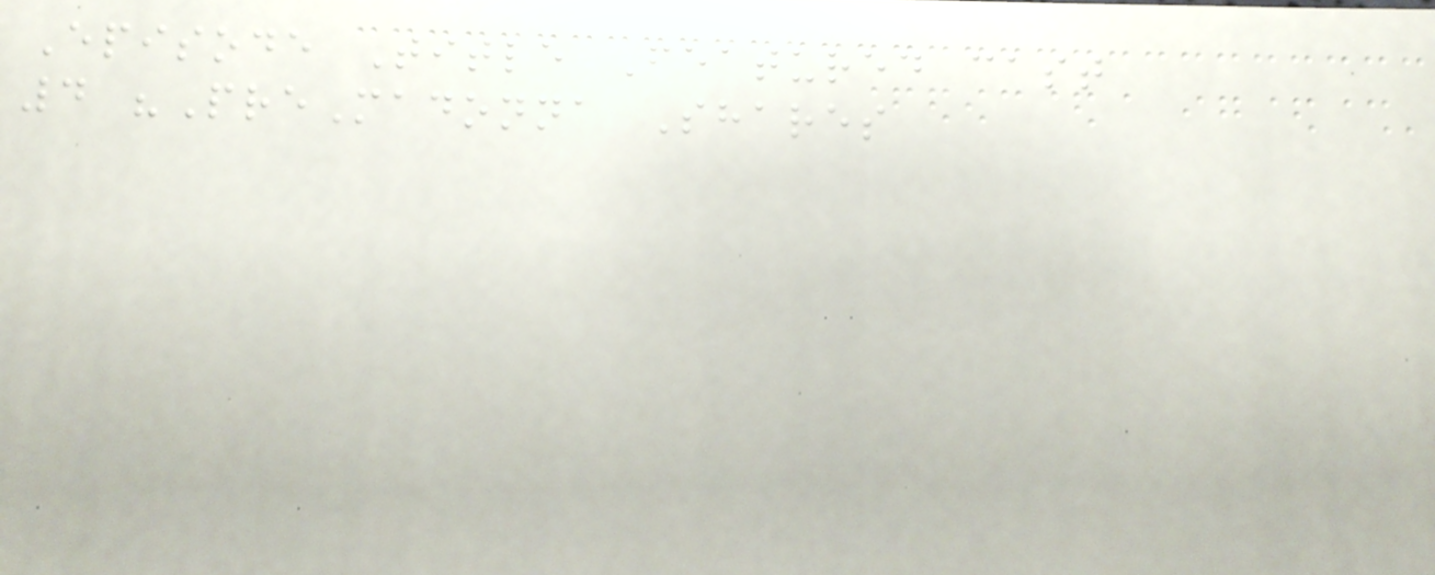Episode Title Featured cast
4 "PreMadonna Shares
